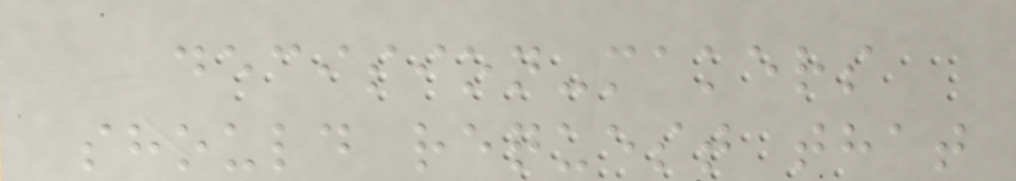decision-makers
should request that
